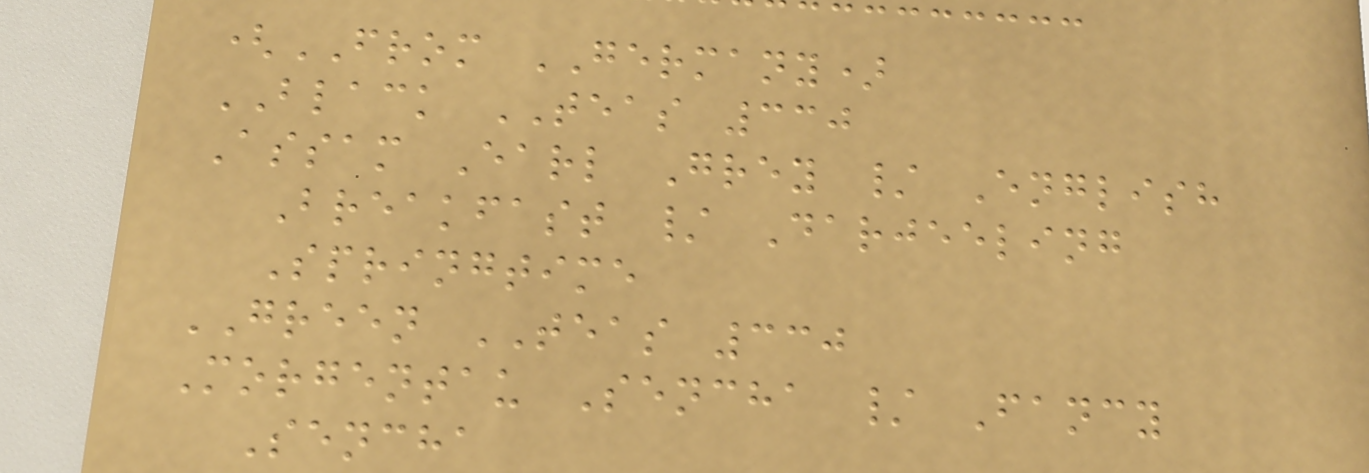(FROM GERMANY)
BLACK TEAS 330
Assam Earl Grey / English
Breakfast / Darjeeling
Springtime
GREEN TEAS 330
Morgentau Sencha / Fancy
Sencha
